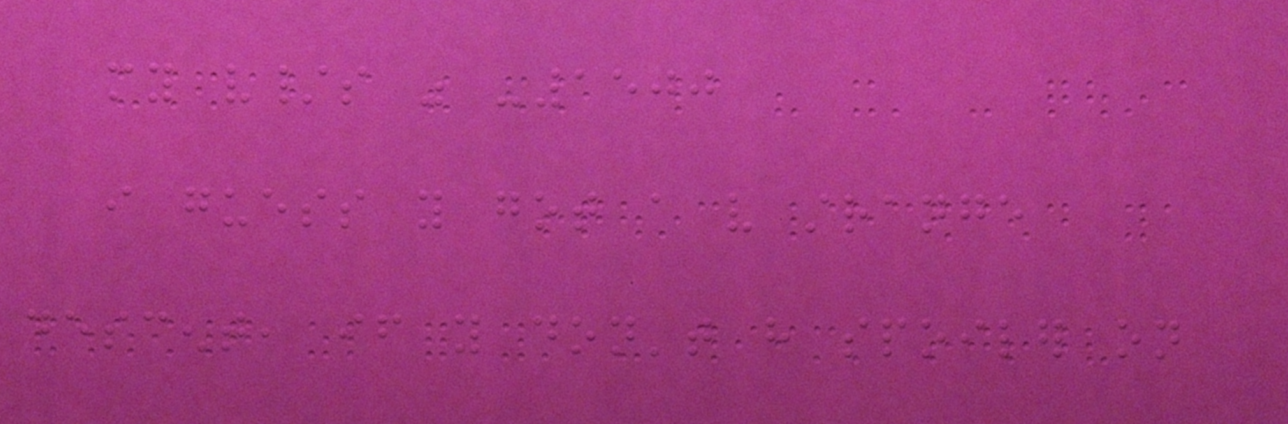my v/s was -1500
i guess you got a very strange
descent, if you don't have spoiler on
